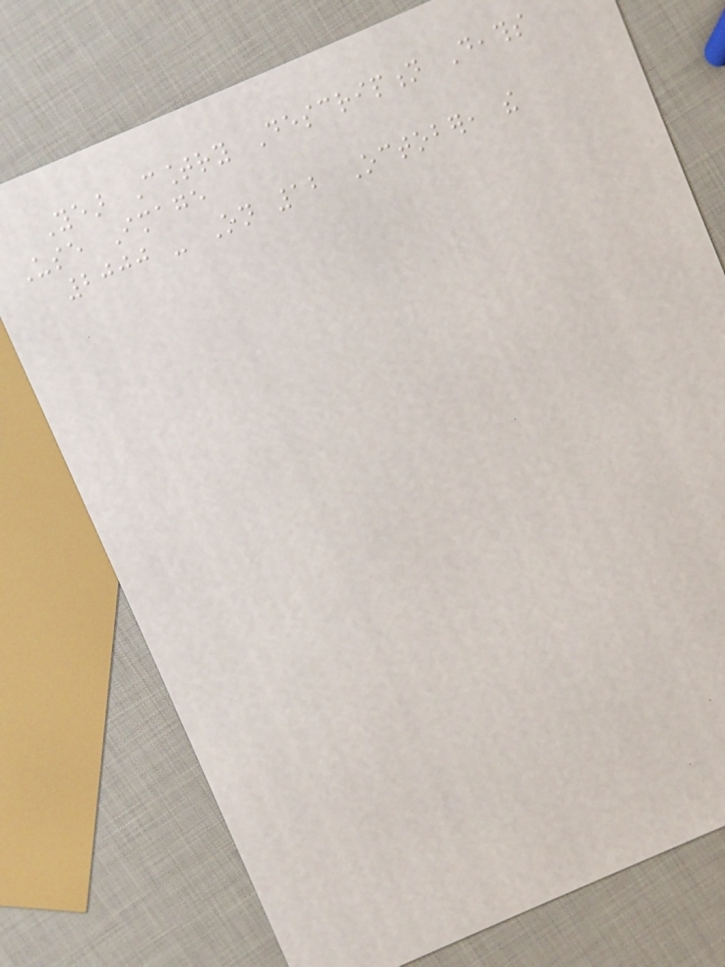Year Country Description Deaths
Use Image
2000 - On 12 October, the
